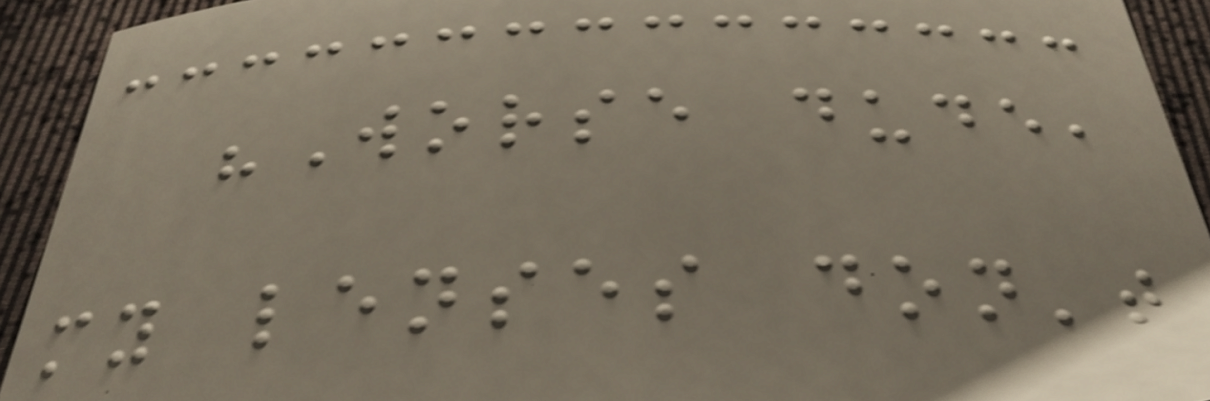"Worse dude,
my lenses don't
